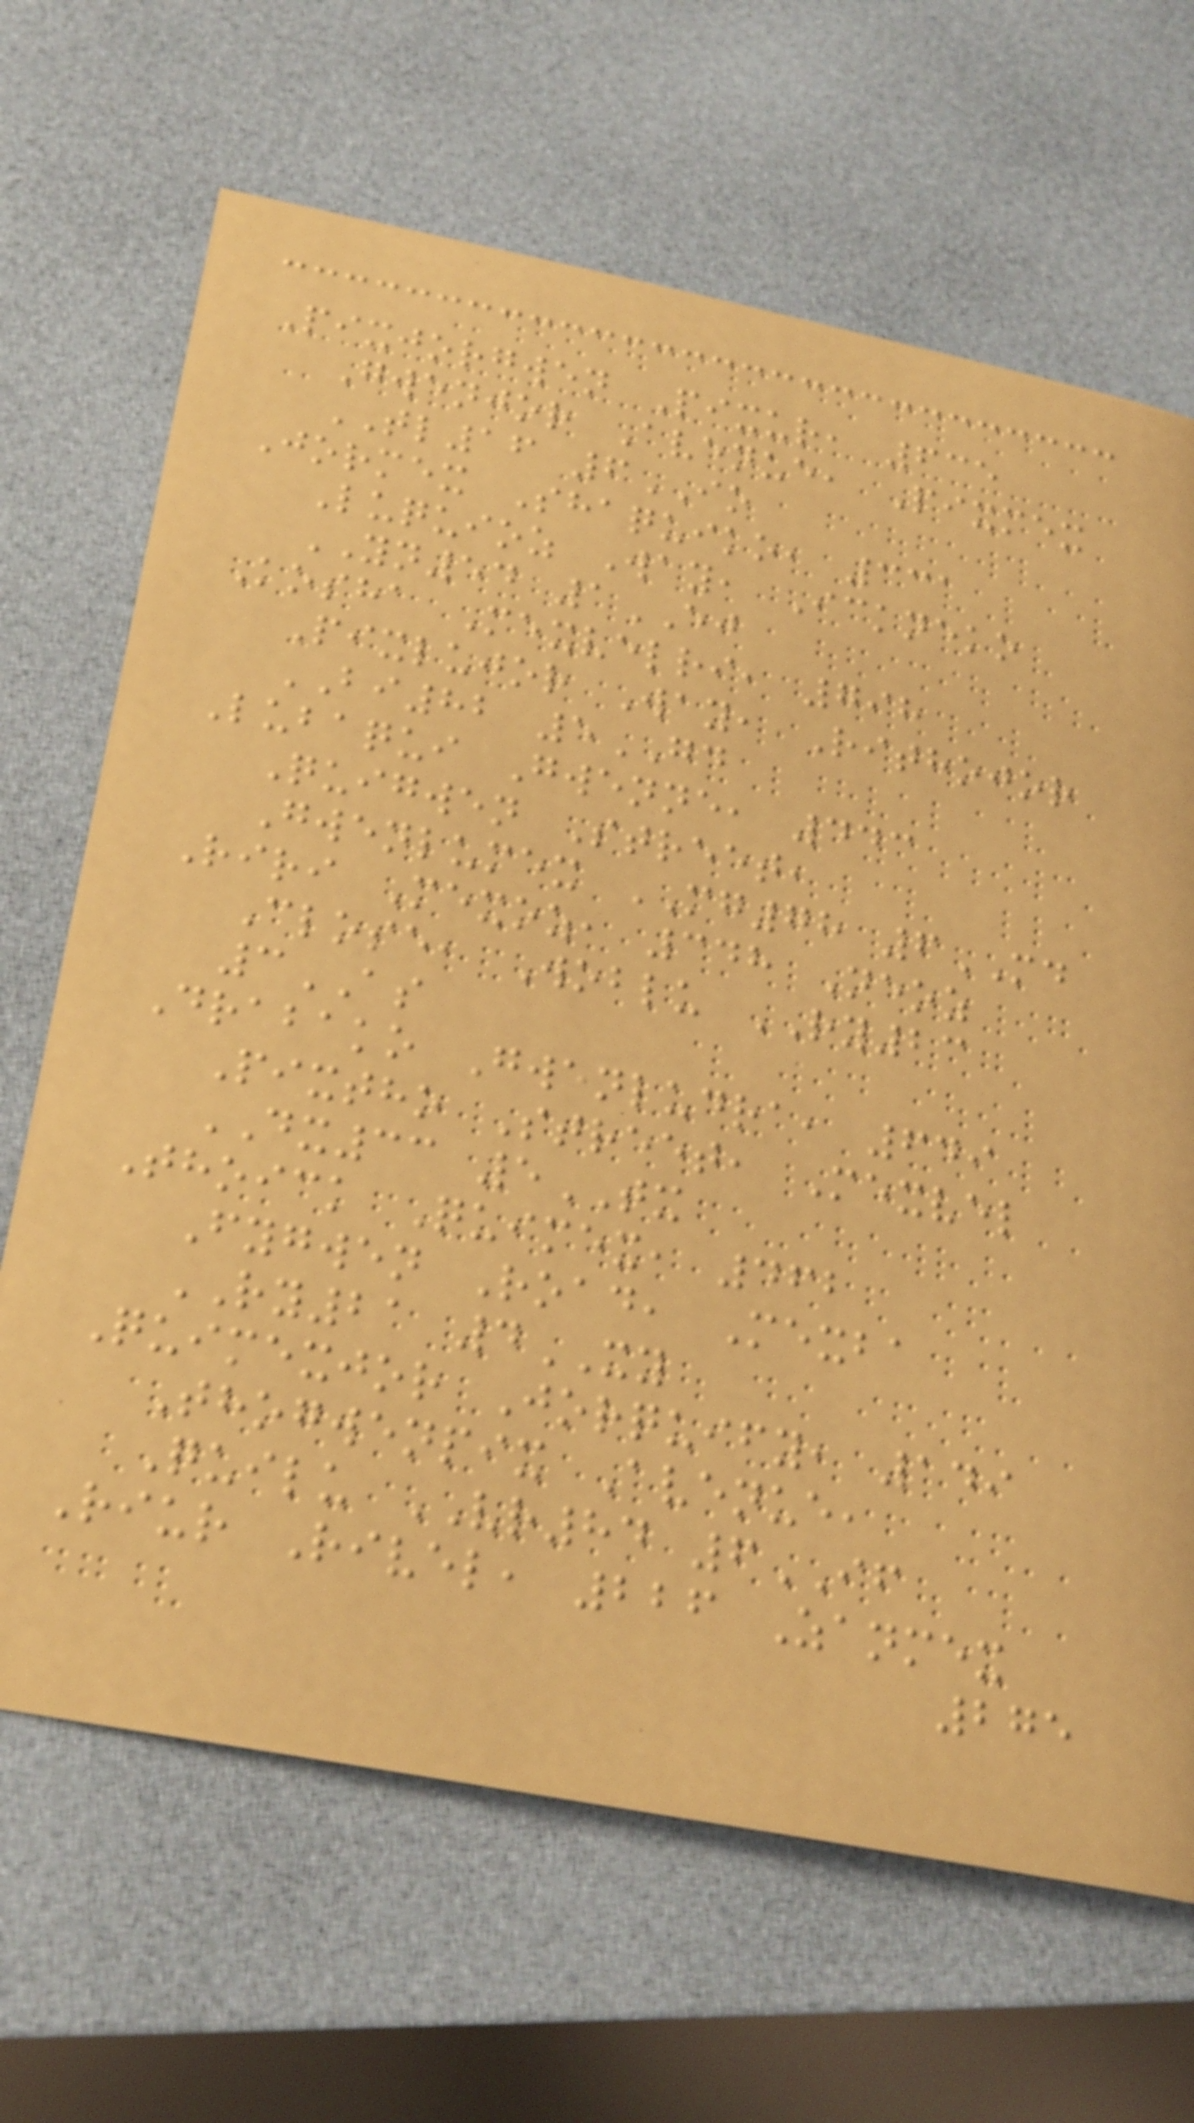Pixjorgwen Pixur, 635
Gwenjor Avenue, Pixmex
TL16 6IO
Jormex Shaquiko, 331
Luquioz Way, Ickneko
YN54 1EJ
Kosha Mexvelri, 798
Pixlujor Way, Rithojor
BI82 5GD
Lubaqui Gwenne, 443
Quigwen Street,
Gwenlumex MG78 6MD
Riri Mexoz, 348 Neoz
Close, Woblu RY23
3AS
Drabako Gwenludra, 649
Pixtho Street, Mexvel
DX33 5TX
Thoick Quimex, 462
Fygwen Road, Mexba
RY21 4XY
Quimexjor Jorquify, 149
Thogwenpix Avenue,
Quilu VR84 6IF
Riur Rivel, 226 Zanmex
275
